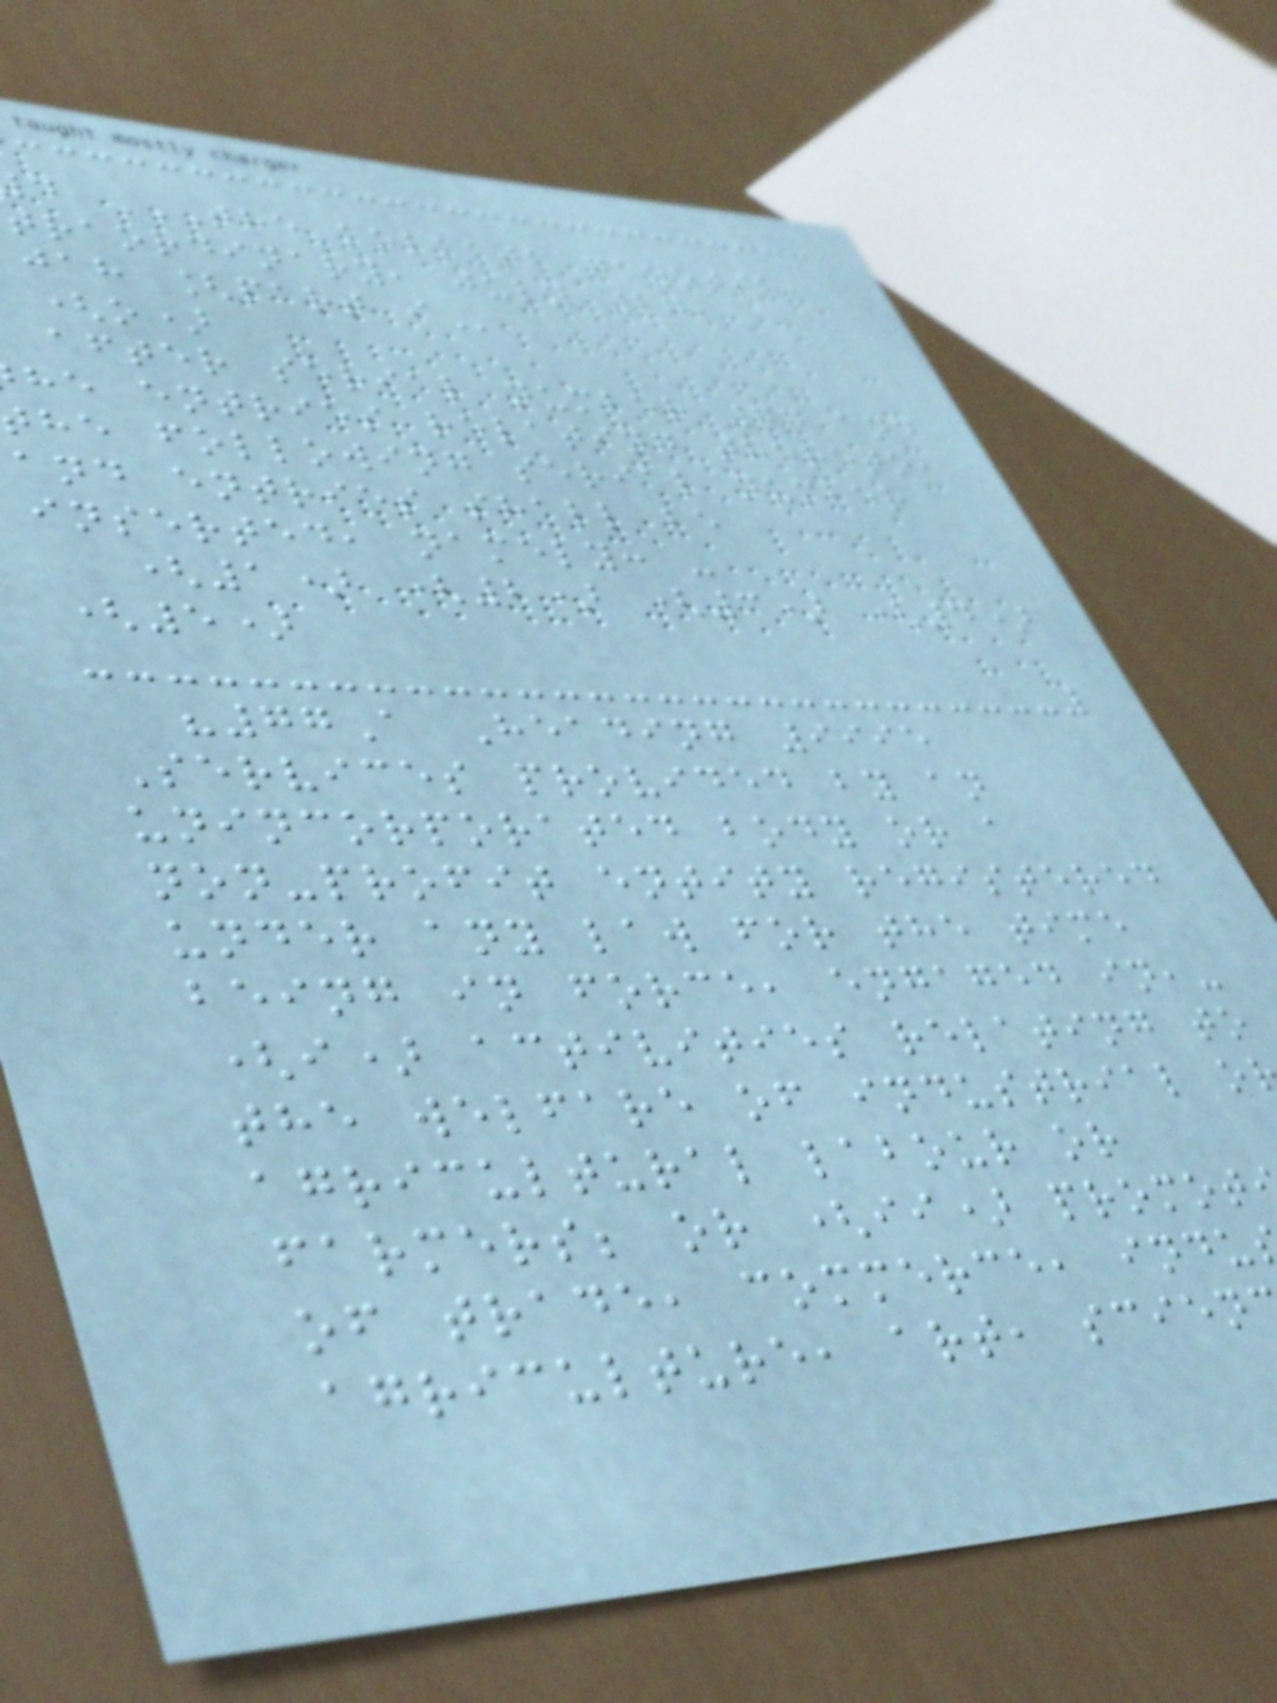traordinary, july 27,
jah [part
(o)
after serial number 77 and
he entries relating thereto,
he following serial number
and entries shall be
inserted, namely: -
(1) (2) (3) (4)
(5)
"77A Heading 9995
Services provided by an
unincorporated body or a
non-profit entity registered
under any law for the time
being in force, engaged in,-
(i) activities relating to
the welfare of industrial o
agricultural labour or
farmers; or (ii) promot
of trade, commerce, indu
agriculture, art, scien
